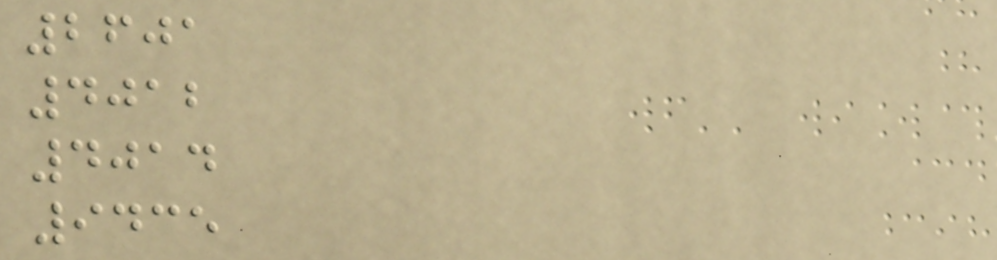2601
4012
4014
9435
